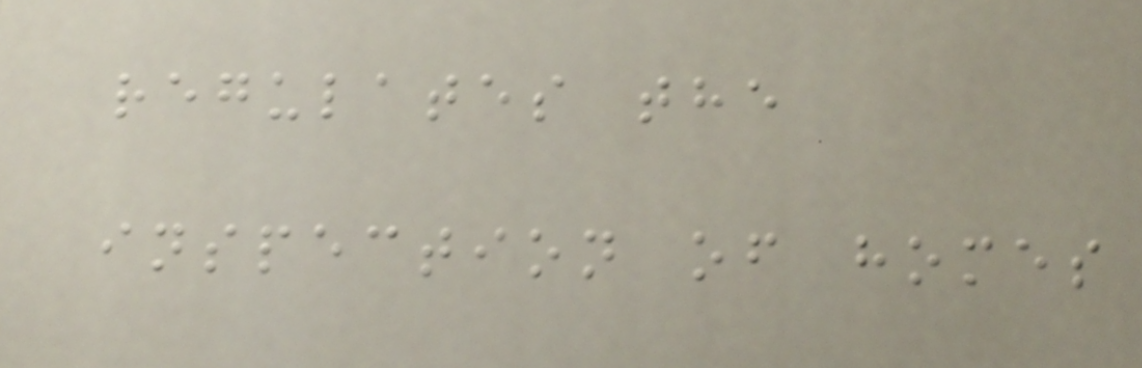regulates the
inspection of homes
